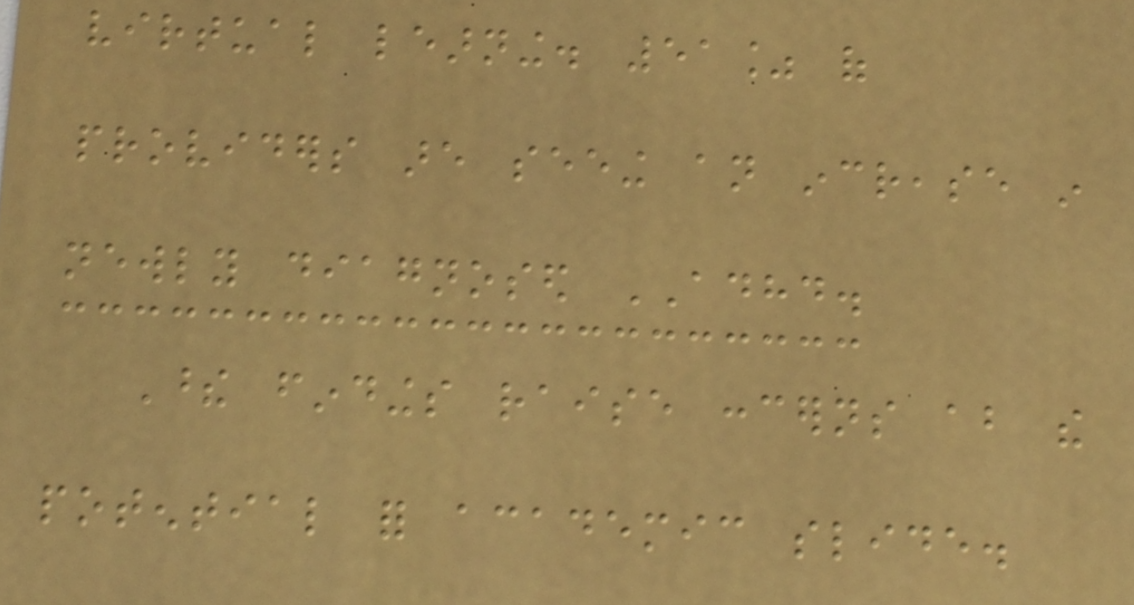virtual learning. 51% of
providers are seeing an increase in
newly diagnosed ADHD.
These findings raise concerns about the
potential for academic slide.
